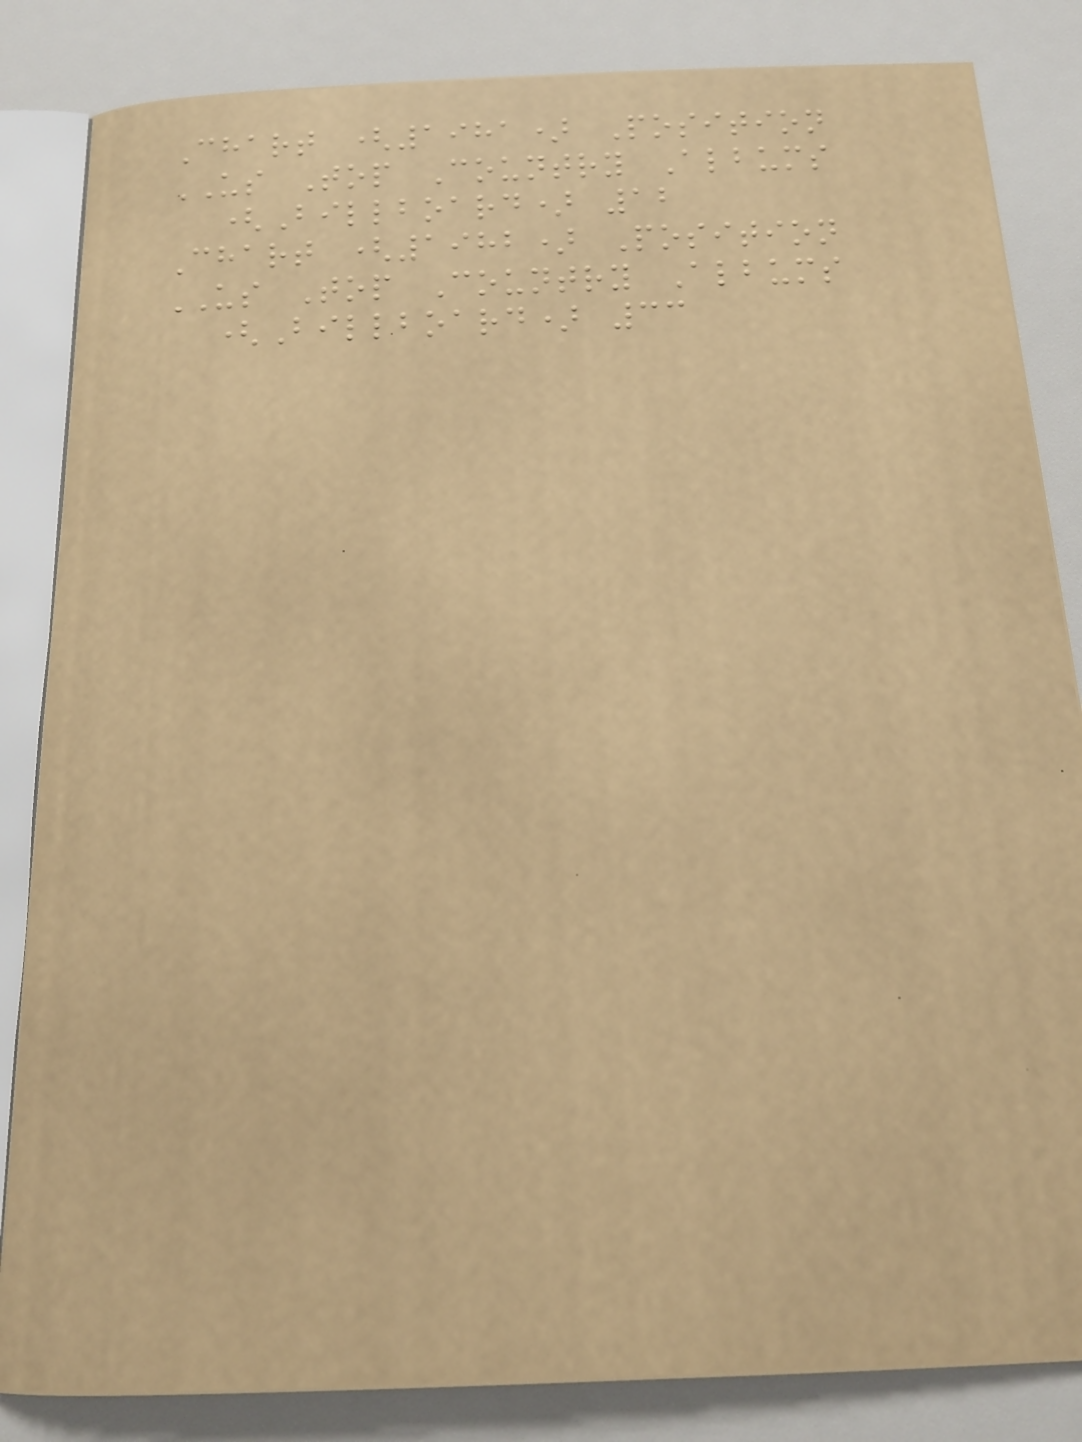Chart (1981) Position
US Top Country Albums
(Billboard) 12
Chart (1982) Position
US Top Country Albums
(Billboard) 33
